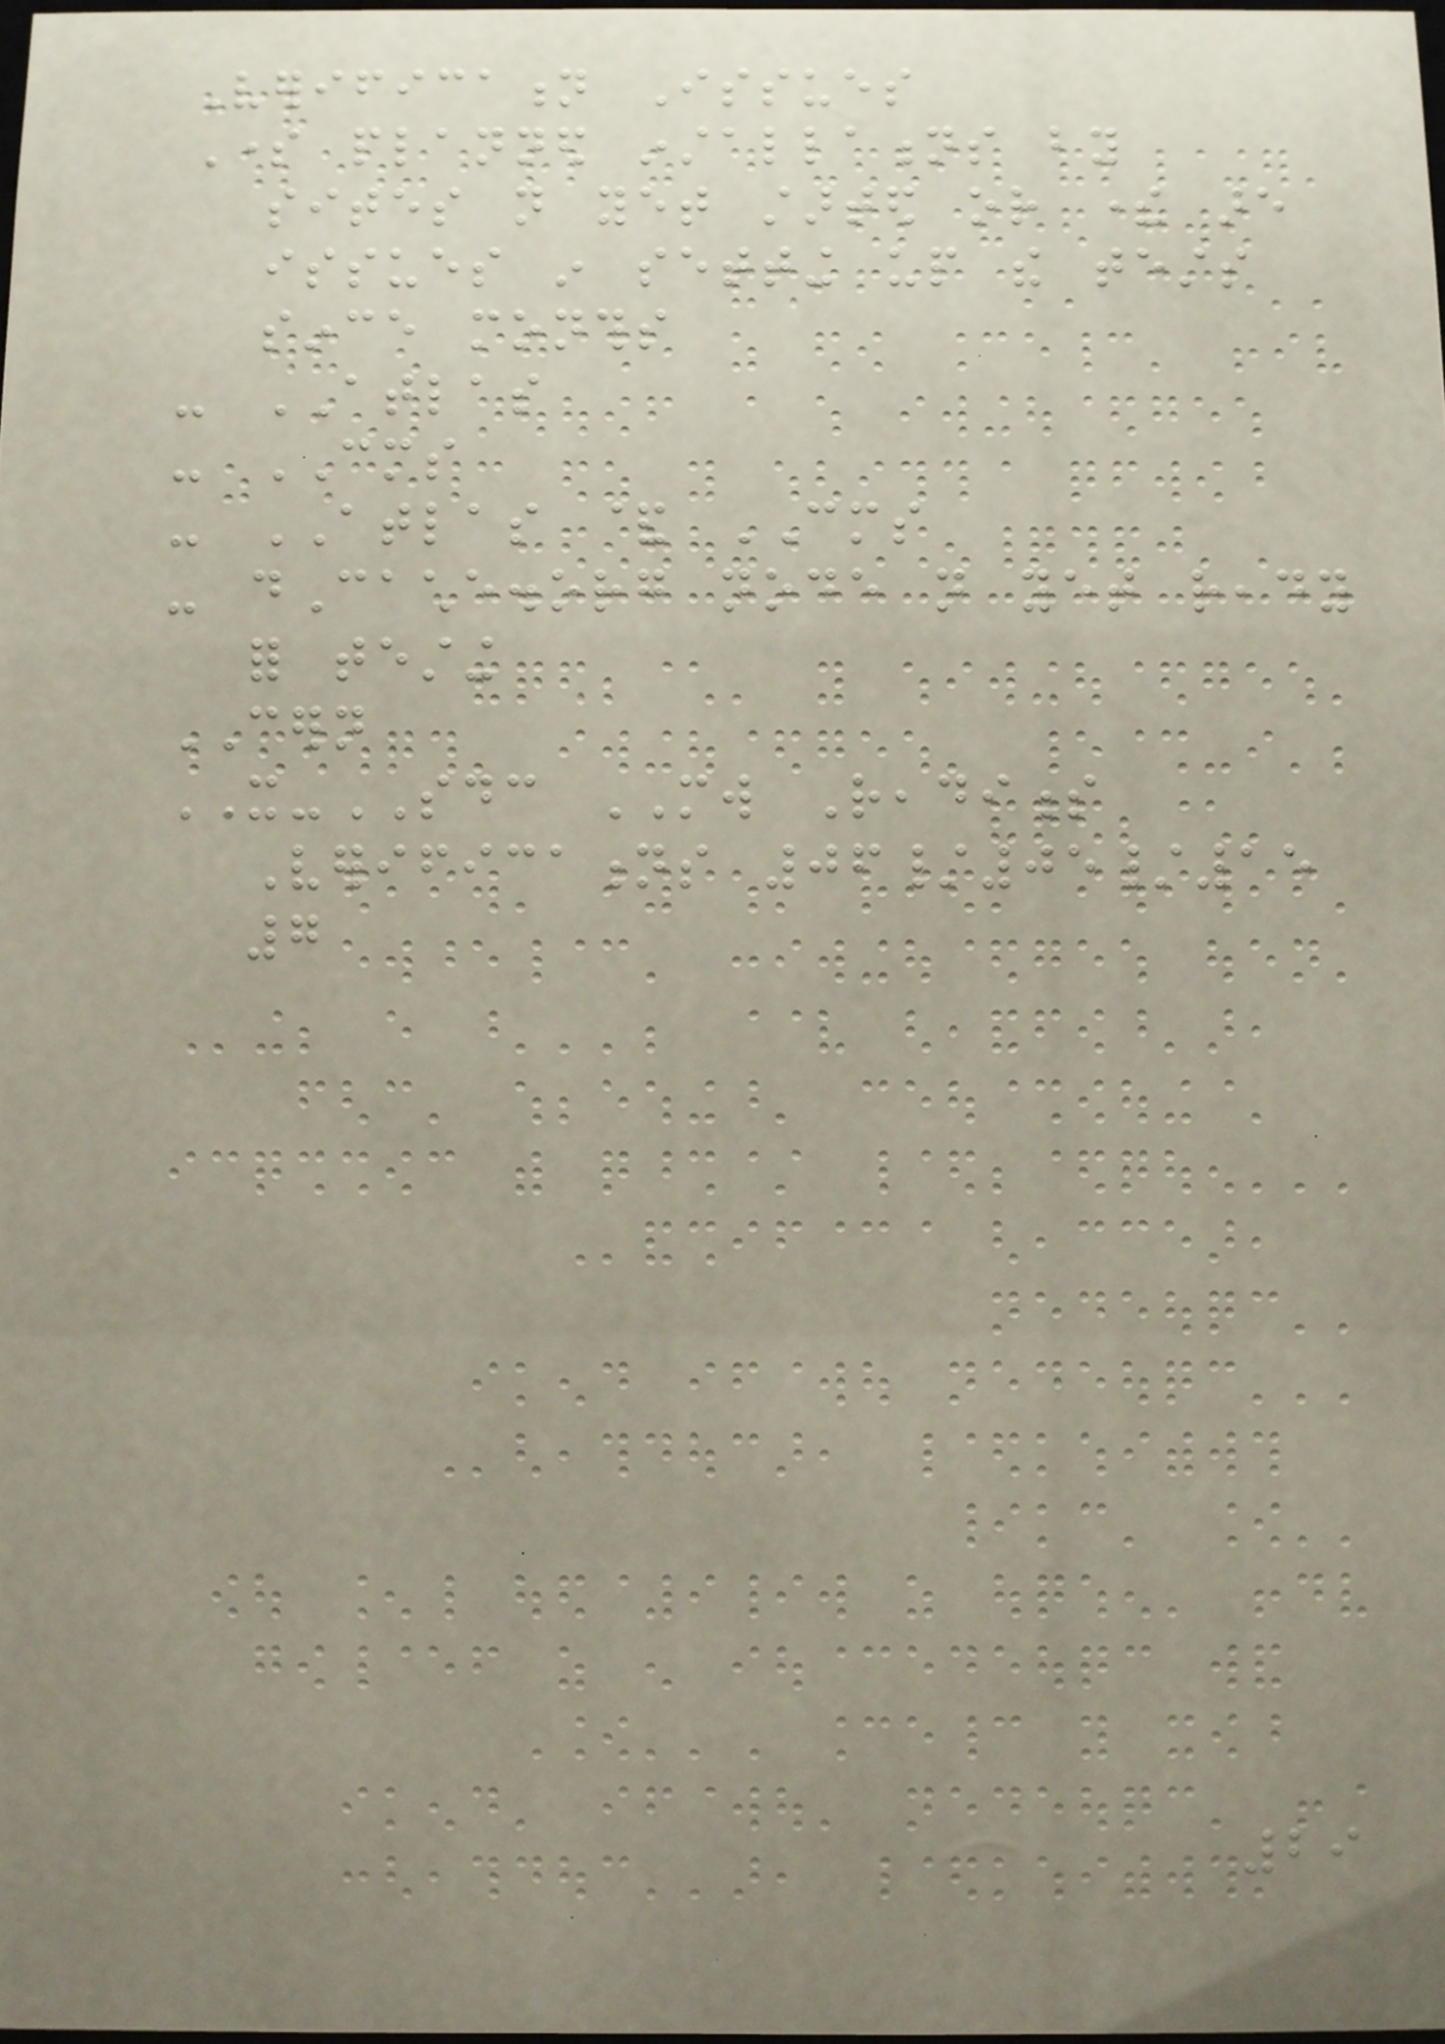Verification Issues
Some planned installations by
sites not yet started or there are
issues in setting up the tests
since months
- ATLAS
- CMS
- ATLAS & CMS
- dCache.org node not yet ready
for testing
CERN
IT-SDC MW Readiness
Verifications 06/05/15
7
29
